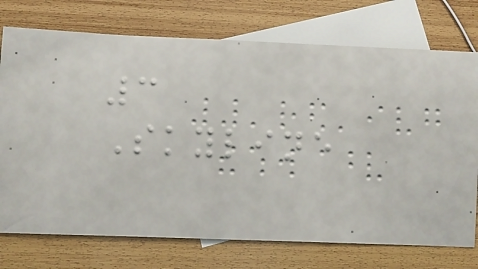3
Skyline
